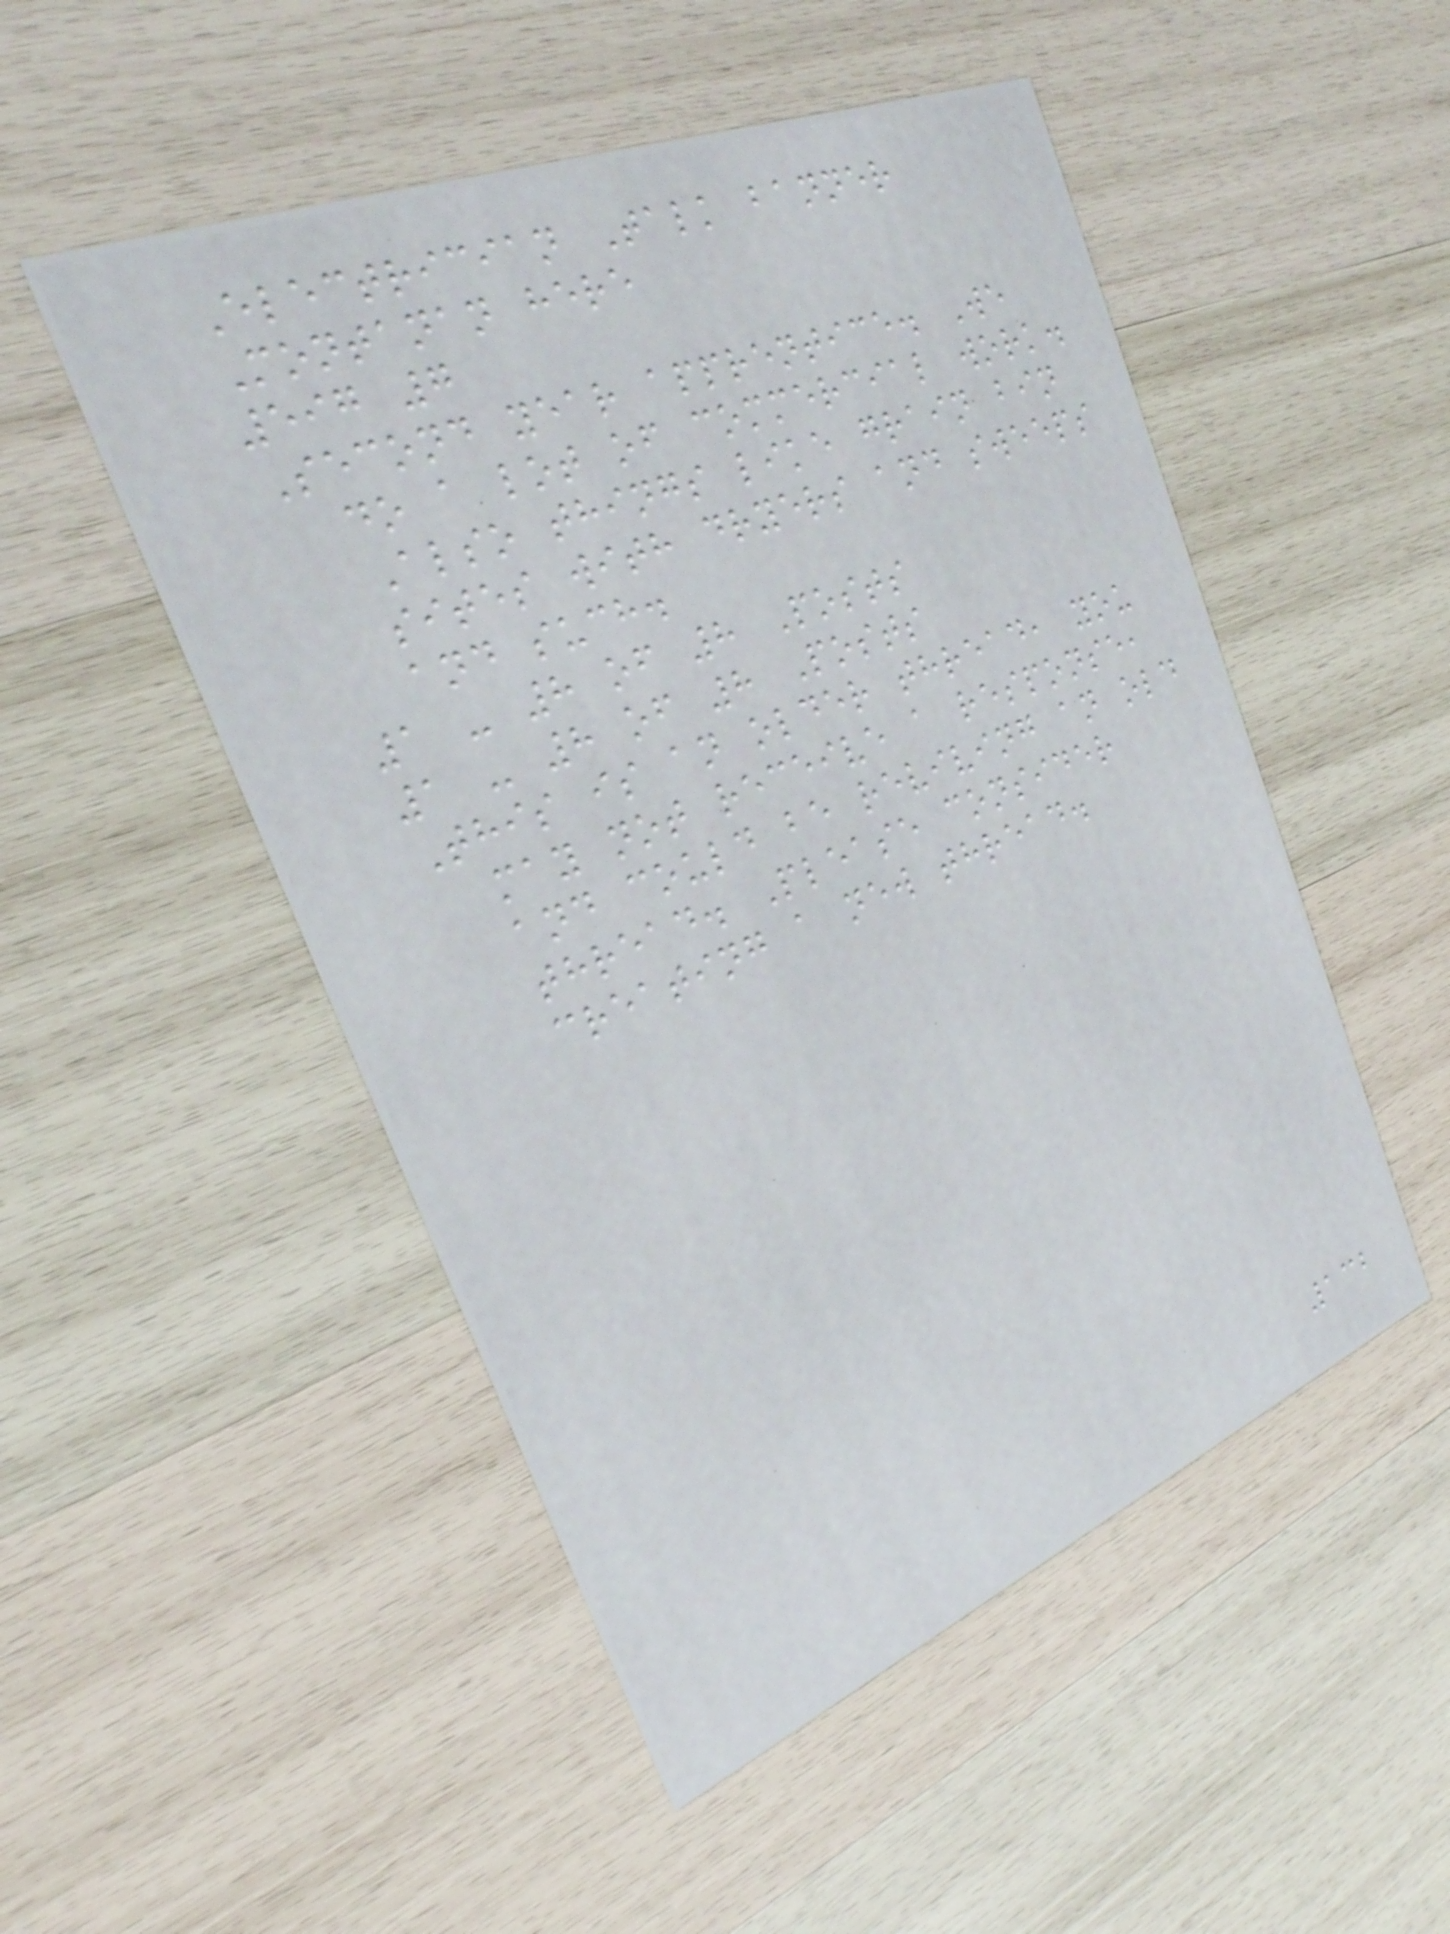Electrician Talk banner
Montanan here
597 7
Second year apprentice. We
do a lot of commercial work.
Also things like grain bin
sites with dryers and sweeps
and such.
1 - 8 of 8 Posts
1 - 8 of 8 Posts
This is an older thread, you
may not receive a response,
and could be reviving an old
thread. Please consider
creating a new thread.
132
